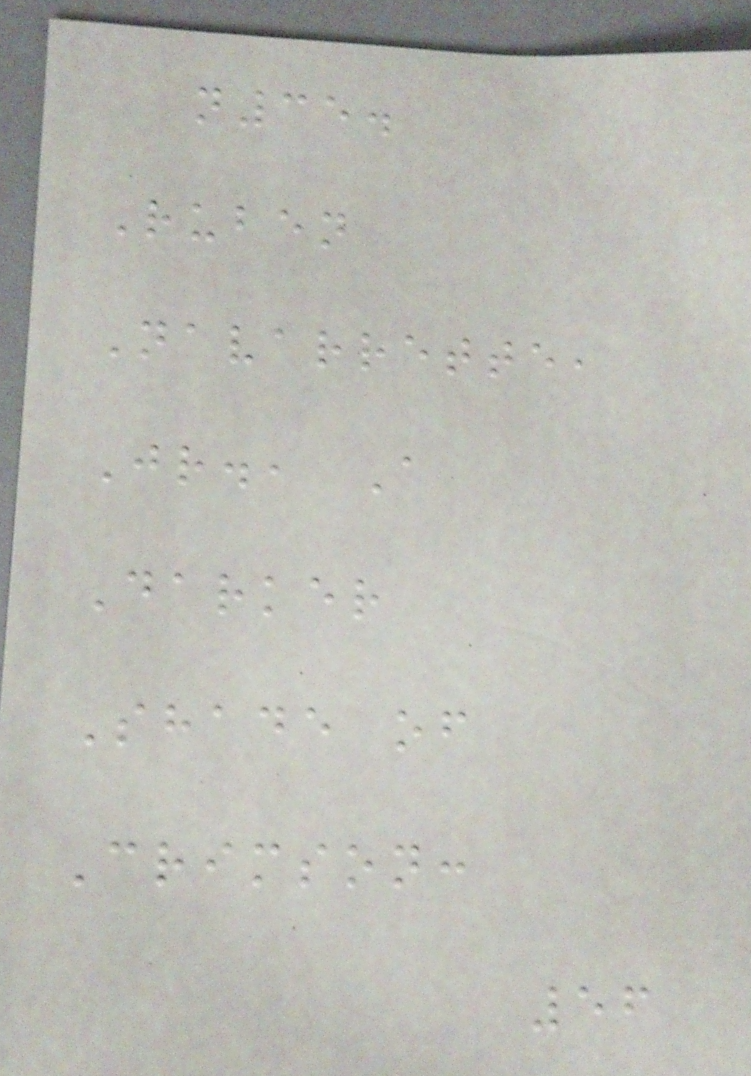n35.
Ruben
Navarrette,
Jr., A
Darker
Shade of
Crimson:
56
